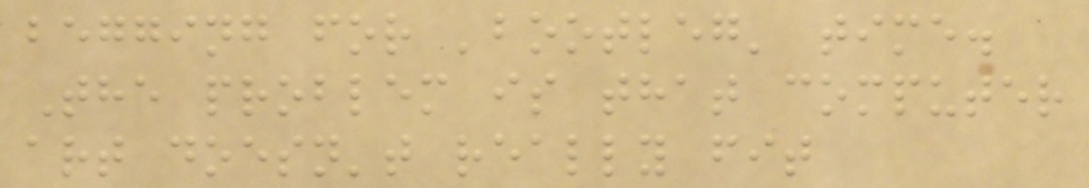begging for 'bootleg' time.
The problem is that computer
art doesn't really fit
